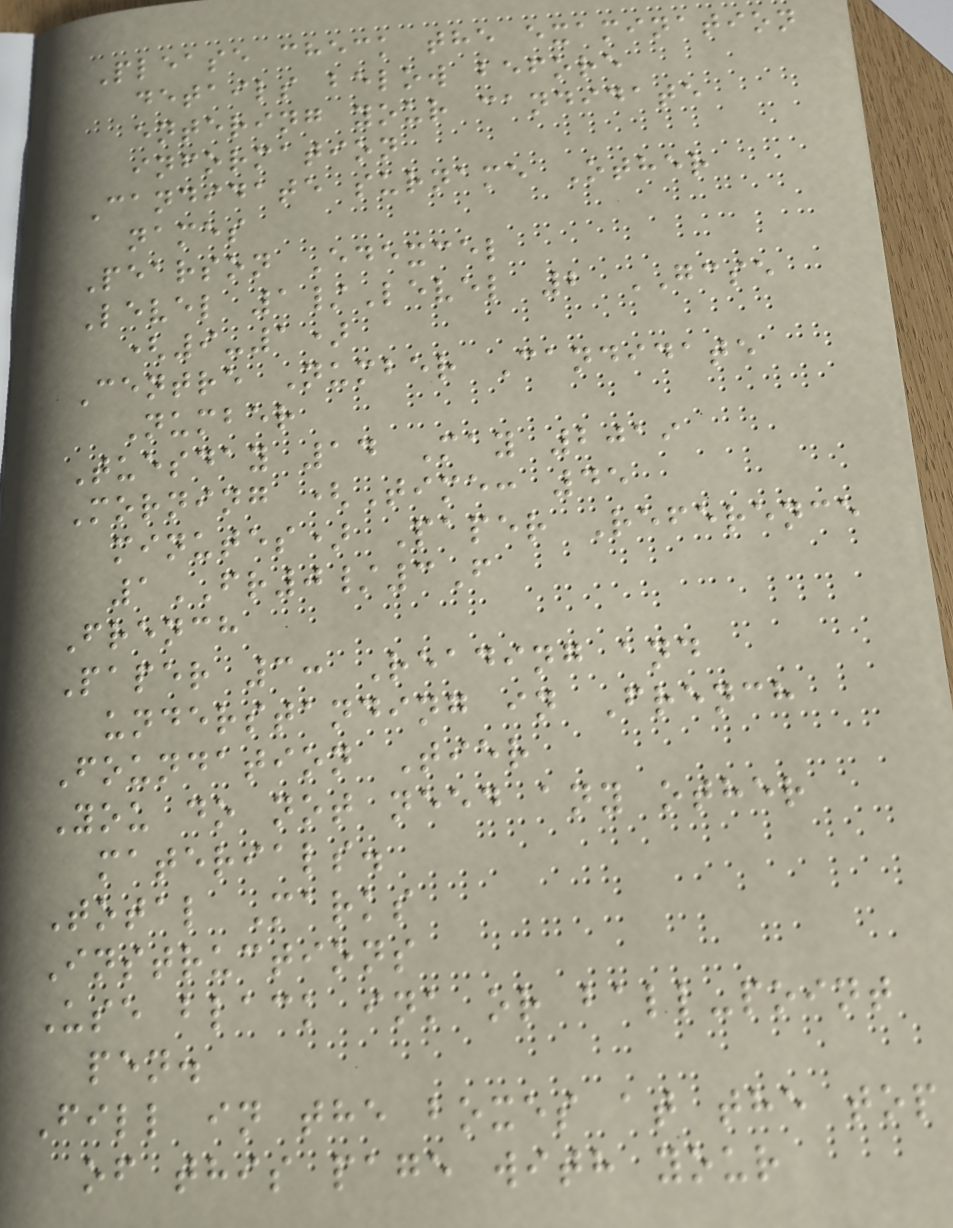Please check the examination
details below before
entering your candidate
information
Candidate surname Other
names
Pearson Edexcel
Level 1/Level 2 GCSE
(9-1)
Centre Number Candidate
Number
Tuesday 14 May 2019
Morning (Time: 45
minutes) Paper Reference
1FR0/3F
French
Paper 3: Reading and
understanding in French
Foundation Tier
You do not need any other
materials.
Total Marks
Instructions
Use black ink or ball-point
pen.
Fill in the boxes at the top
of this page with your
